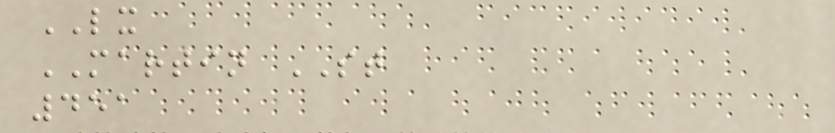LX
MARTIN ST
451
